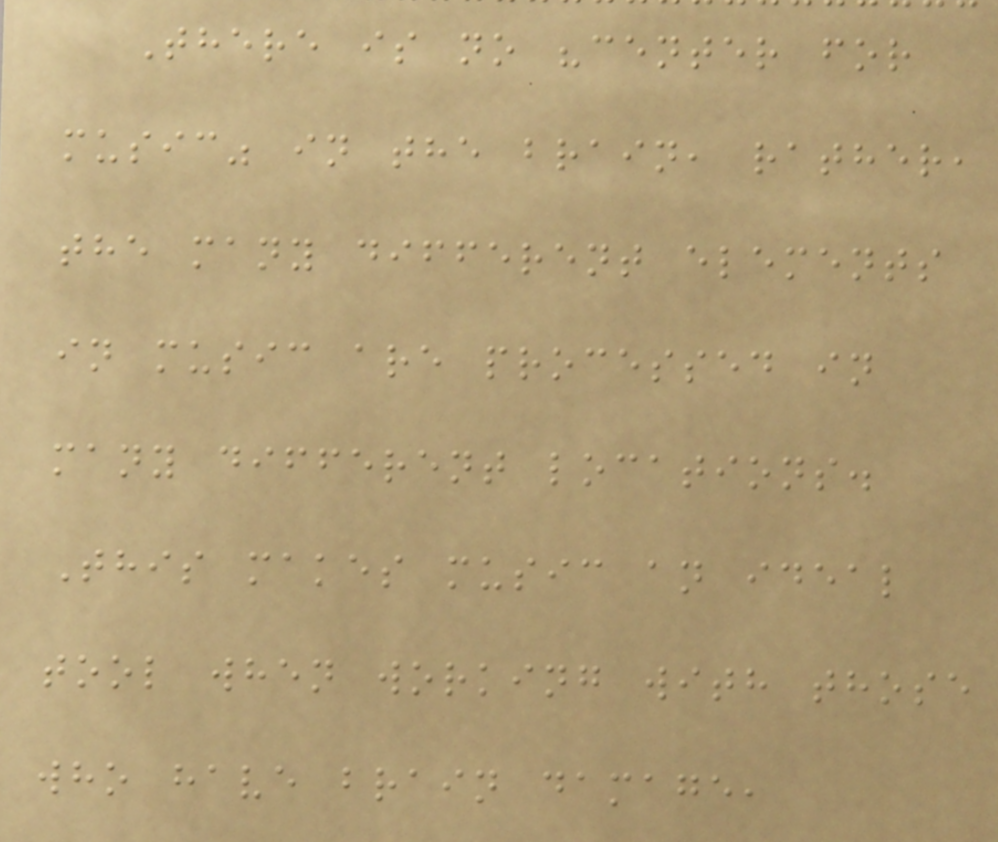There is no "center for
music" in the brain, rather,
the many different elements
in music are processed in
many different locations.
This makes music an ideal
tool when working with those
who have brain damage,
